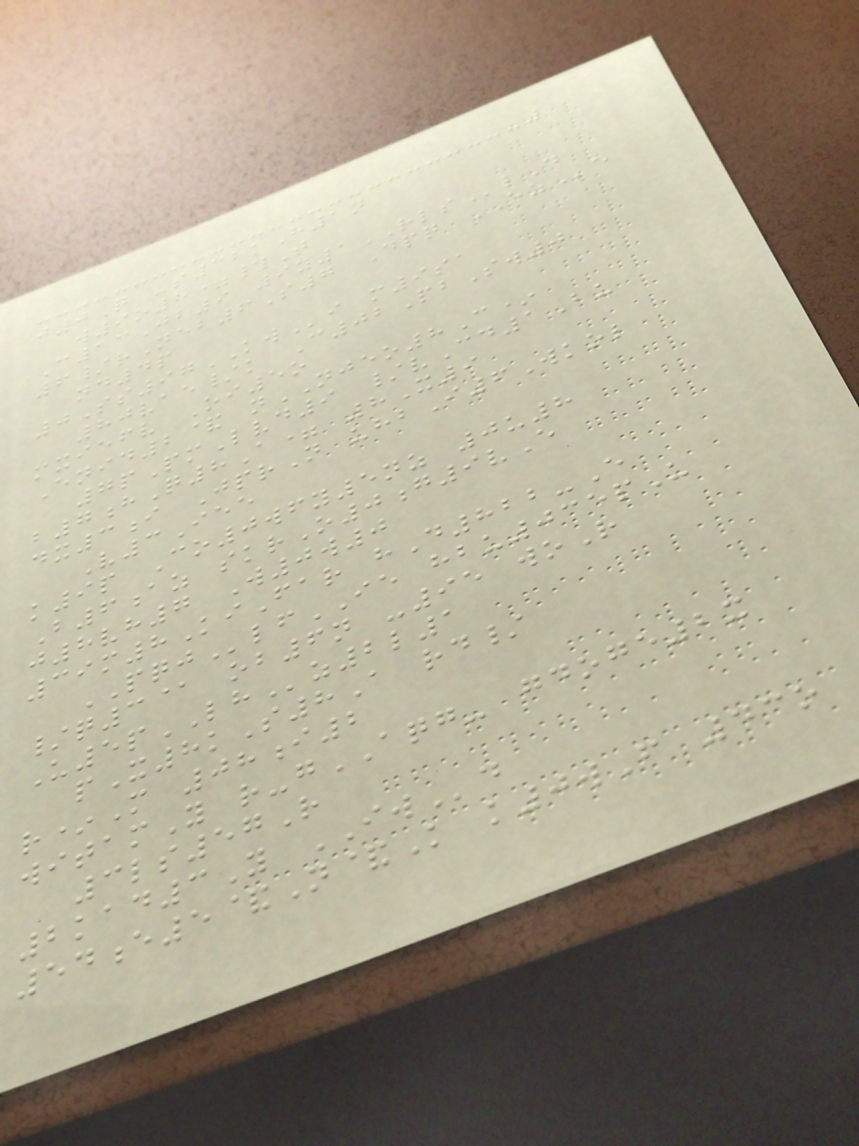j0Q -s32kH1n
w9o8=#T
C13Jb9 9y1RLSlD
6/rNeb6S7 Dpq EZe
nd4p
0Ss97KWi m9sa
80vae/k C02PbSw0
mxiefv Oi5o
Enid2& nNJEO8C*
7pPmLvd9 /vCd1Bu
b7hQ8A= 8X9
dx3i JprN uhbI6Wkol
V3Iee
k9p Co0wfy5nz 0u8
B6az skrO0g9vE
j8vh7 W0w0
39m8KiFar hD822-E
PQJlfIE hbu035pU
/q3@ ob6n -95 woR
U5pLHz2l1
pX8kS8A rd/
r*M 08i2
witamY r-gAQG- gdoge2x
3ls57R
2kad3Y IWd
54e5&N&K k0wF 43o
